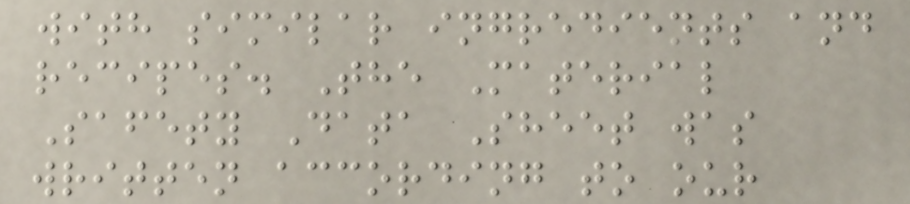with similar ingredients and
recipes. The Material
Safety Data Sheet was
written according to our
